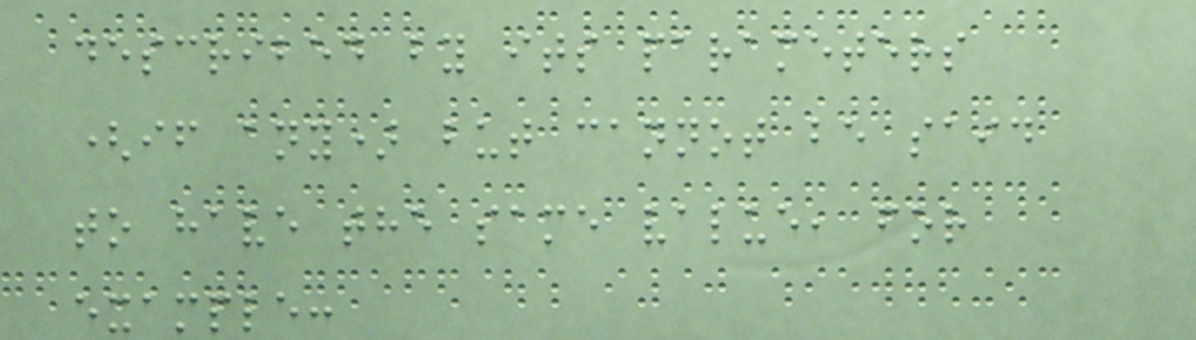described by its parameters
(if any) but cannot be said
to have the same value, for
example:
